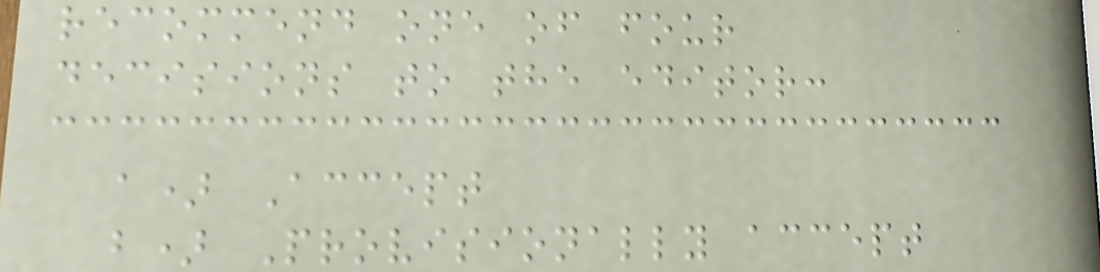recommend one of four
decisions to the editor:
a) Accept
b) Provisionally accept
